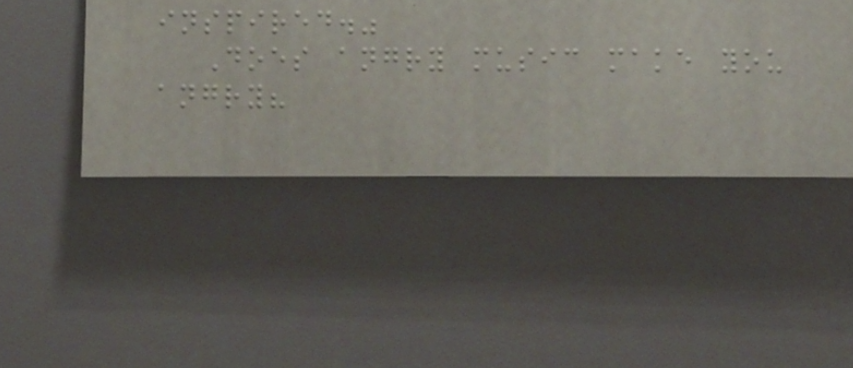inspired."
Does angry music make you
angry?
